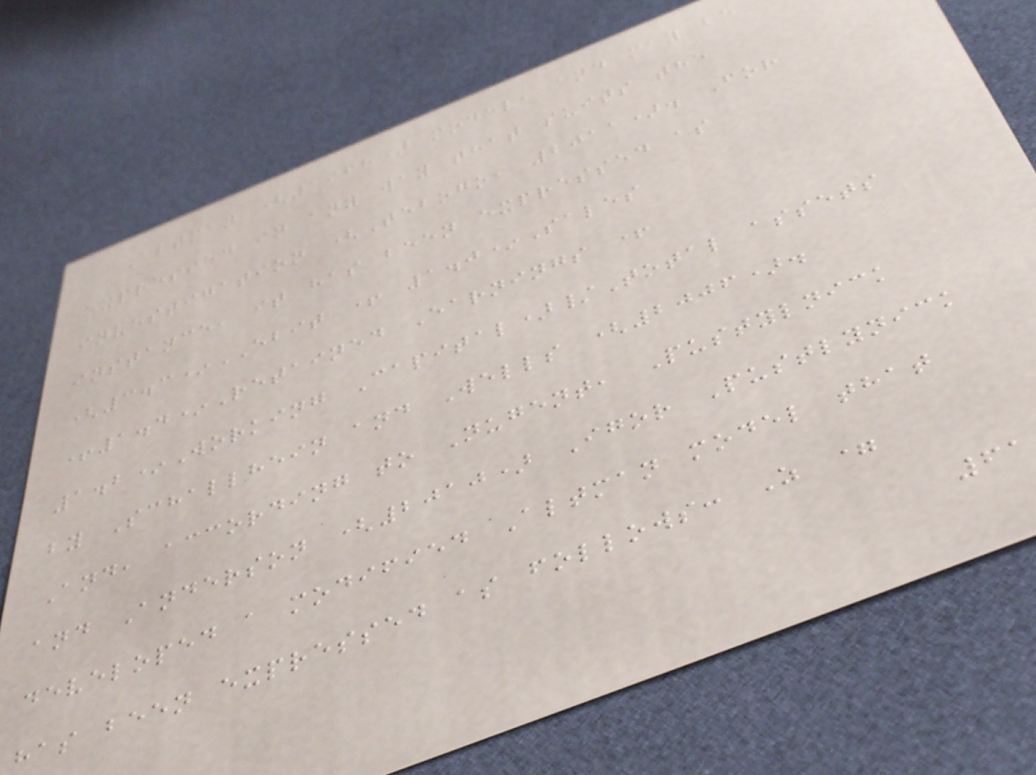Altman (1968) model, and may be
expressed in any way that suits the
investigation (Tebogo, 2011). For
instance, it has been expressed as
(3.3*EBIT + 1.0*Sales
+1.4*Retained Earnings +
1.2*Working Capital)/Total assets
by Schallhein and Wells (2006).
And, according to Nugent, Pustylnick
and Anderson (2010) Igor Pustlynick
developed a modified Altman model that
has been expressed as follows: Z =
61
